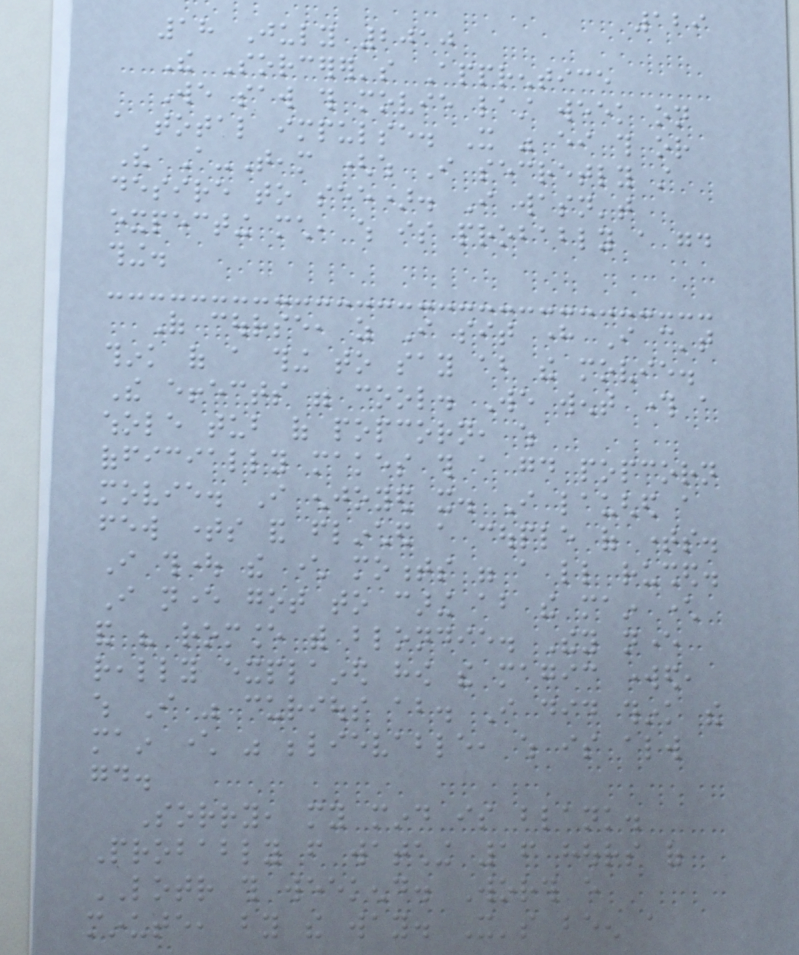129
18 July 2010
The Sorcerer's Apprentice
We saw this movie last week on
a total impulse. It was either this or
The A-Team (which I secretly still
desire to see). I wasn't
expecting much, which is probably a good
thing.
Of course, as I sit here I can't
think of a thing to say about the movie.
The effects were cool. We went through a
whole tub of popcorn, which
officially makes this a good popcorn
movie. I enjoyed it. I laughed a
few times and flinched a couple of times.
I thought the character moments were a little rushed.
I never got to caring about the main character
and his romance with blondie. They never
really explained how the magic worked,
which I was curious about. I did think the
main character was believable, which is always
good.
Sorry, my mind is blank.
Probably from watching 16 hours of
LOTR this weekend. Worth every
minute, by the way. It's been a
